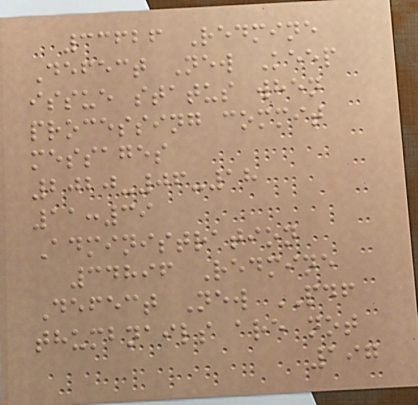33626 Redmine
Defect New Keep
issue status when
processing commit
messages
2020-06-18
11:39
Administration
34896 Redmine
Defect New PDF
thumbnails are not
197
